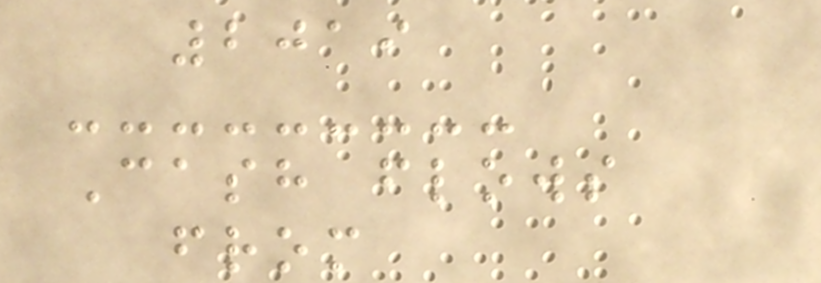2019
Cash flows
from
